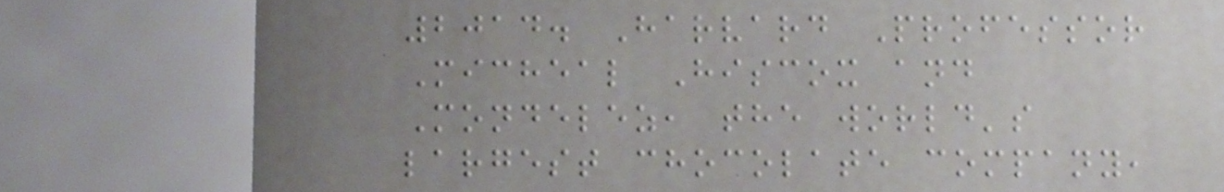2014. Harvard Professor
Micheal Hiscox and
Mondelez, the world's
largest chocolate company,
